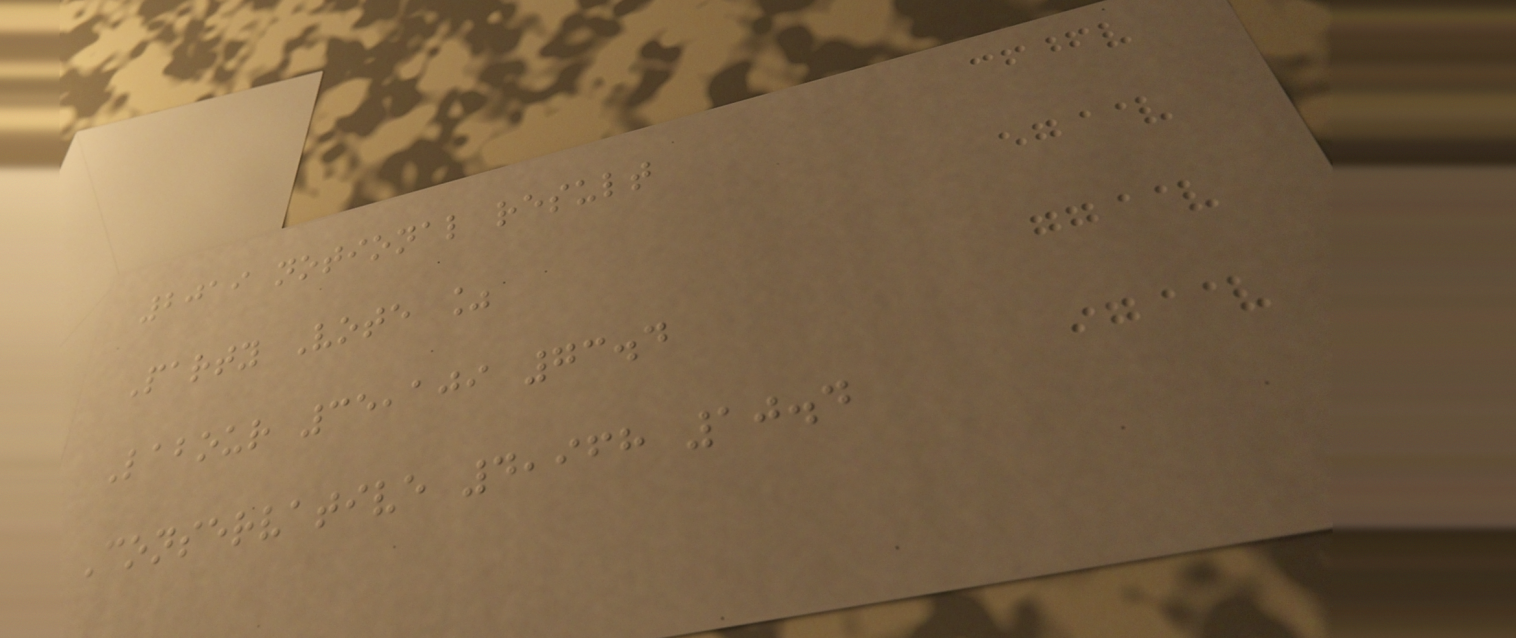2019 notional result
Party Vote %
Labour 35,109 73.4
Conservative 4,968 10.4
